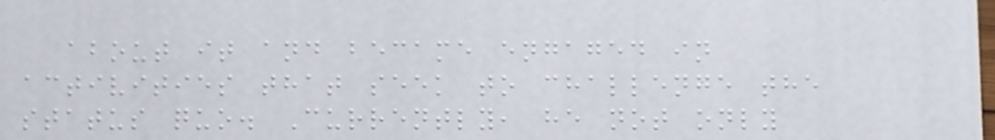about it and became engaged in
activities that seek to challenge the
status quo. Currently, he not only
